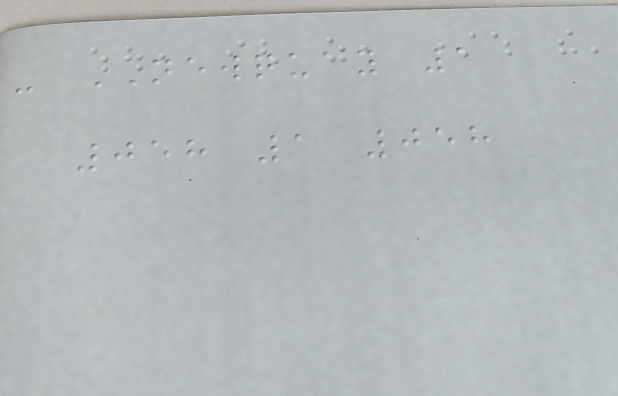- NEWQUAY 1
058 1 058
